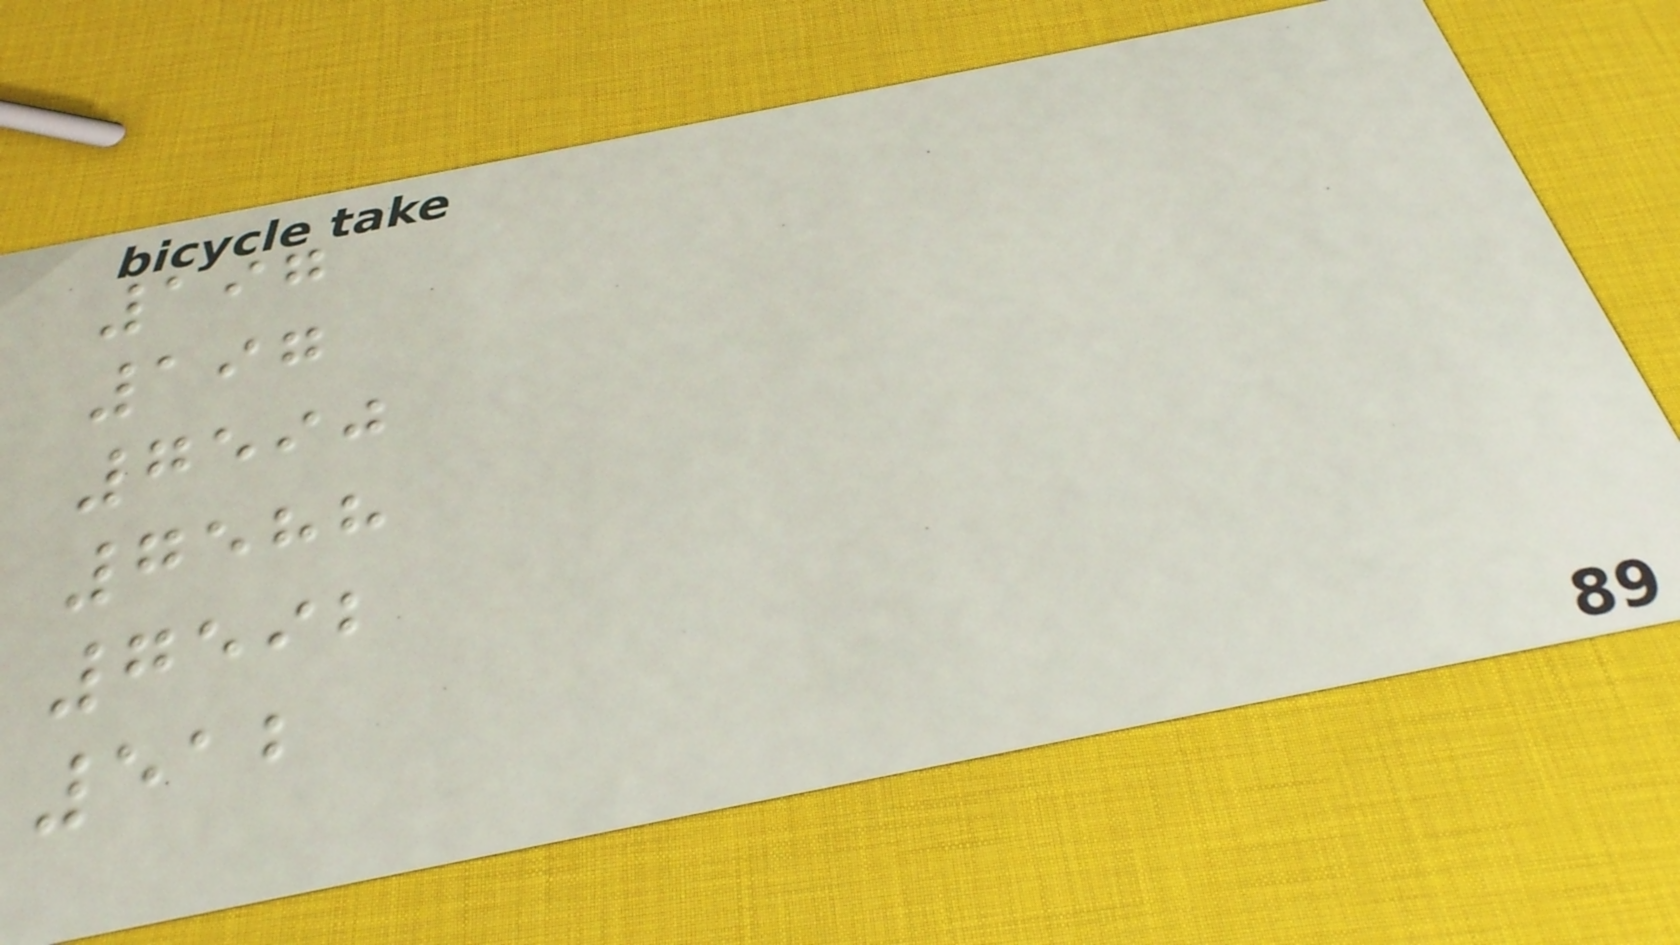197
197
7590
7588
7592
512
